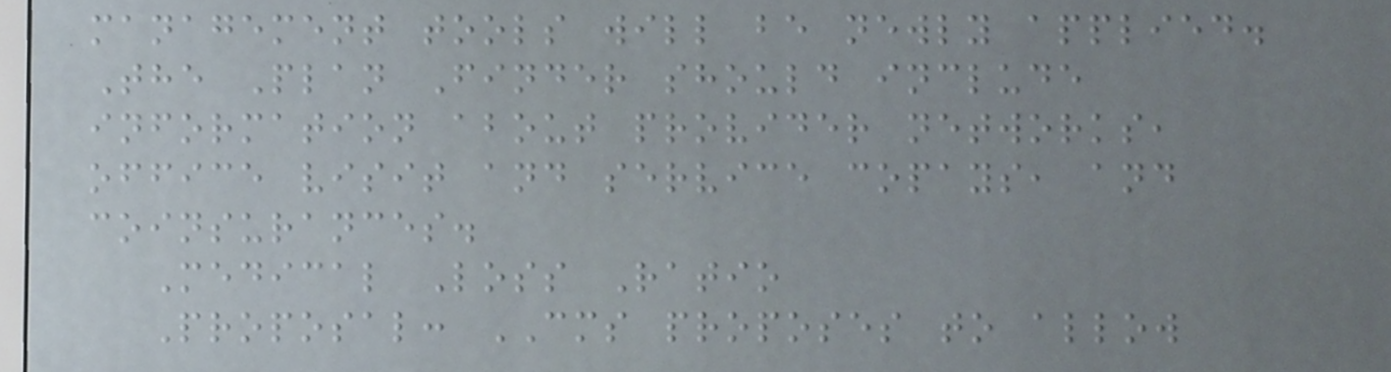management tools will be newly applied.
The Plan Finder should include
information about provider networks,
office visit and service copays, and
coinsurances.
Medical Loss Ratio
Proposal: CMS proposes to allow
